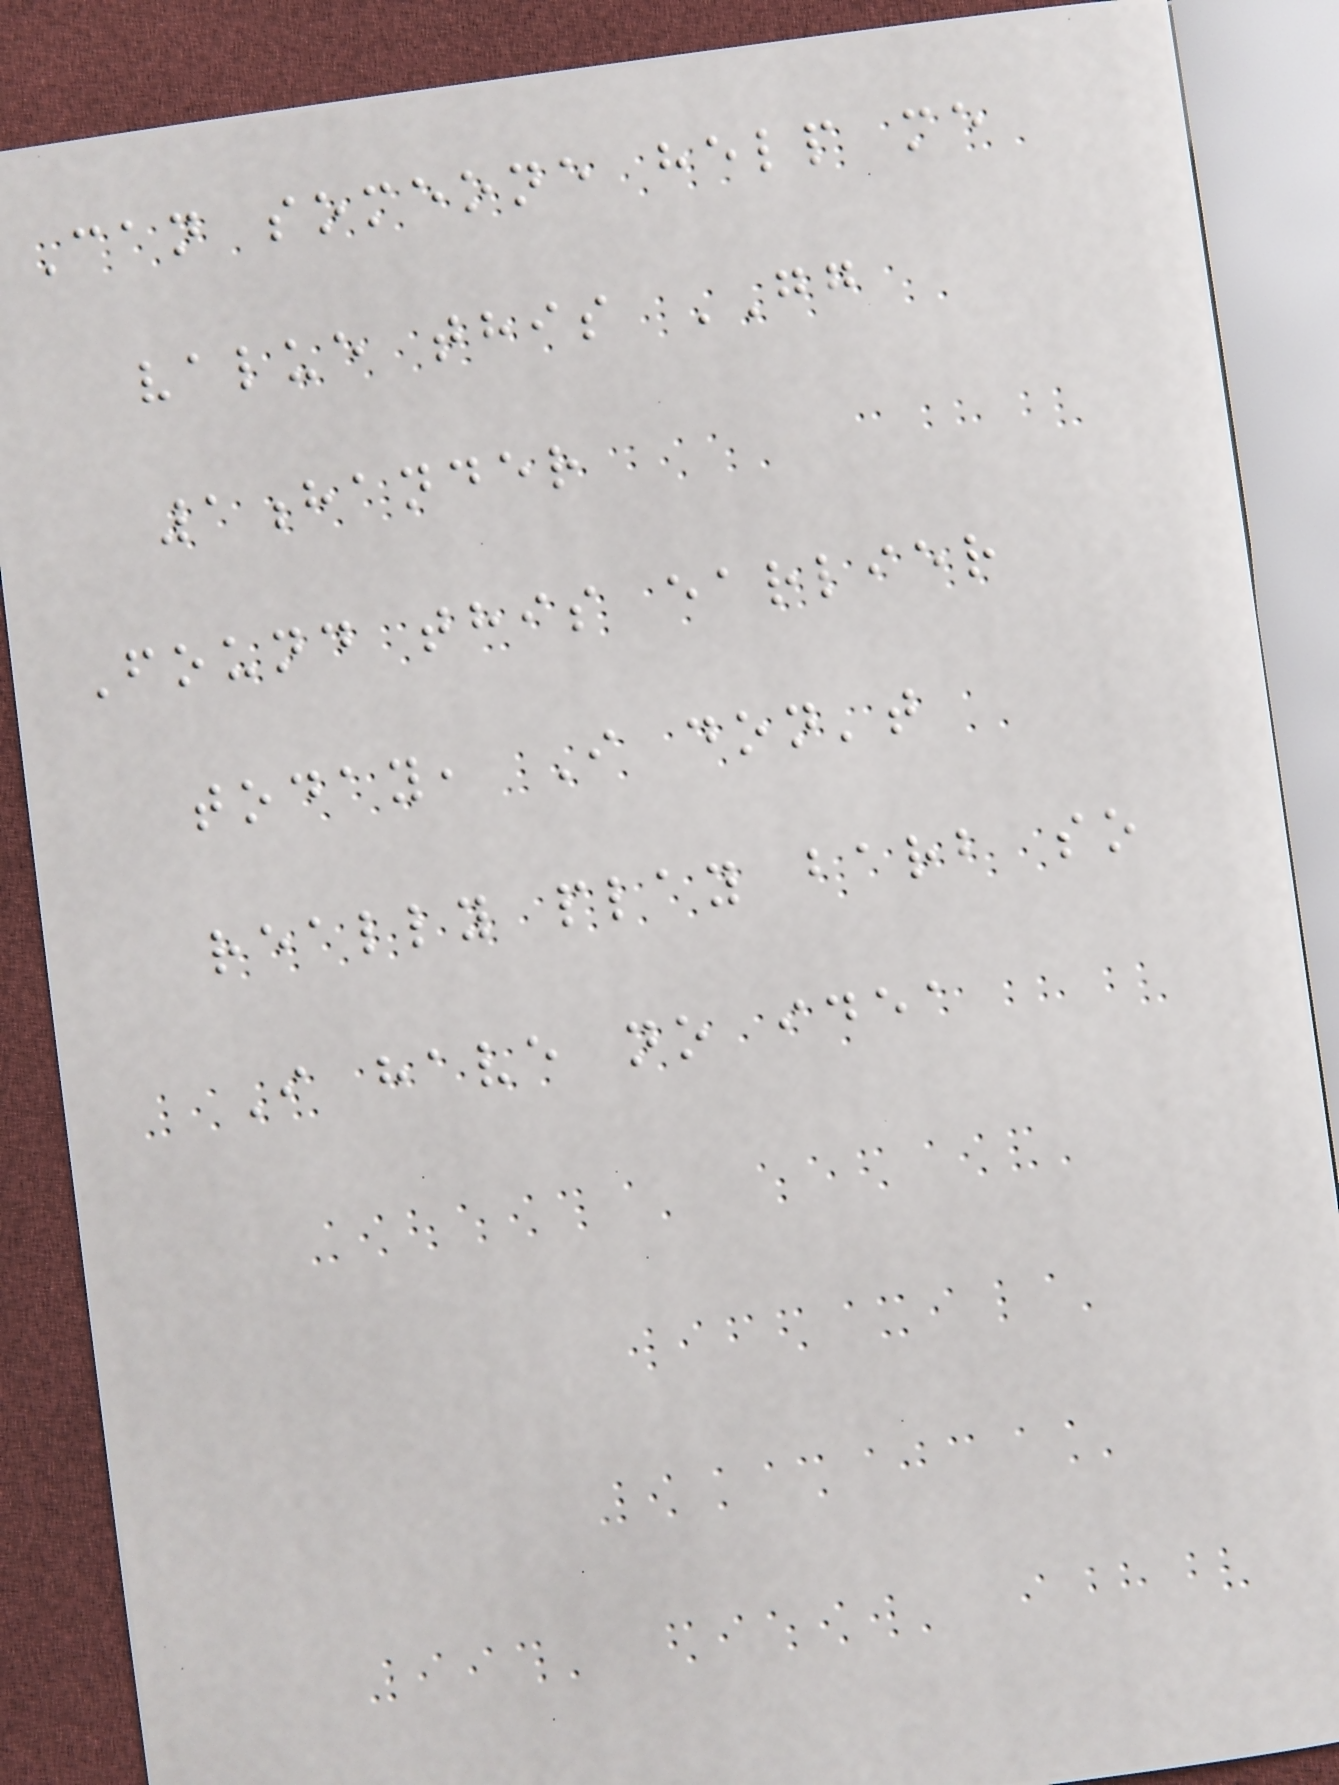Can someone help me
value this GG
1hander
Found this earlier
today, I don't
really play barb so
I have no idea
